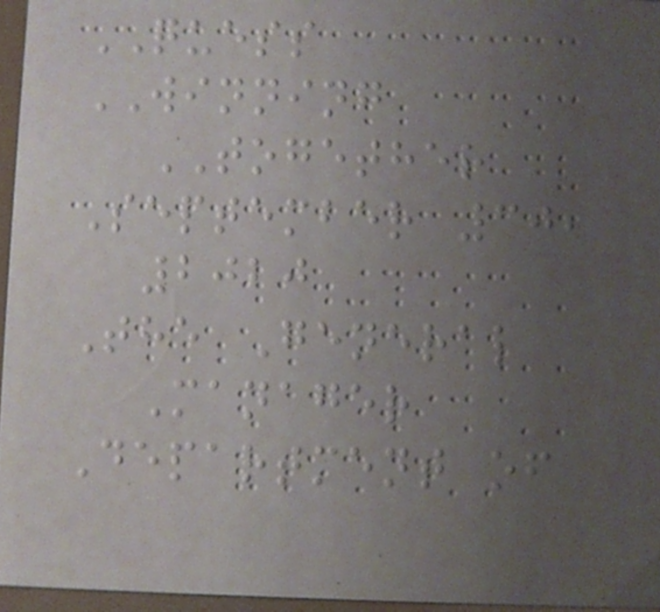QUESS
WINNING
TOGETHER
September 30,
2020
The General
Manager
Department of
